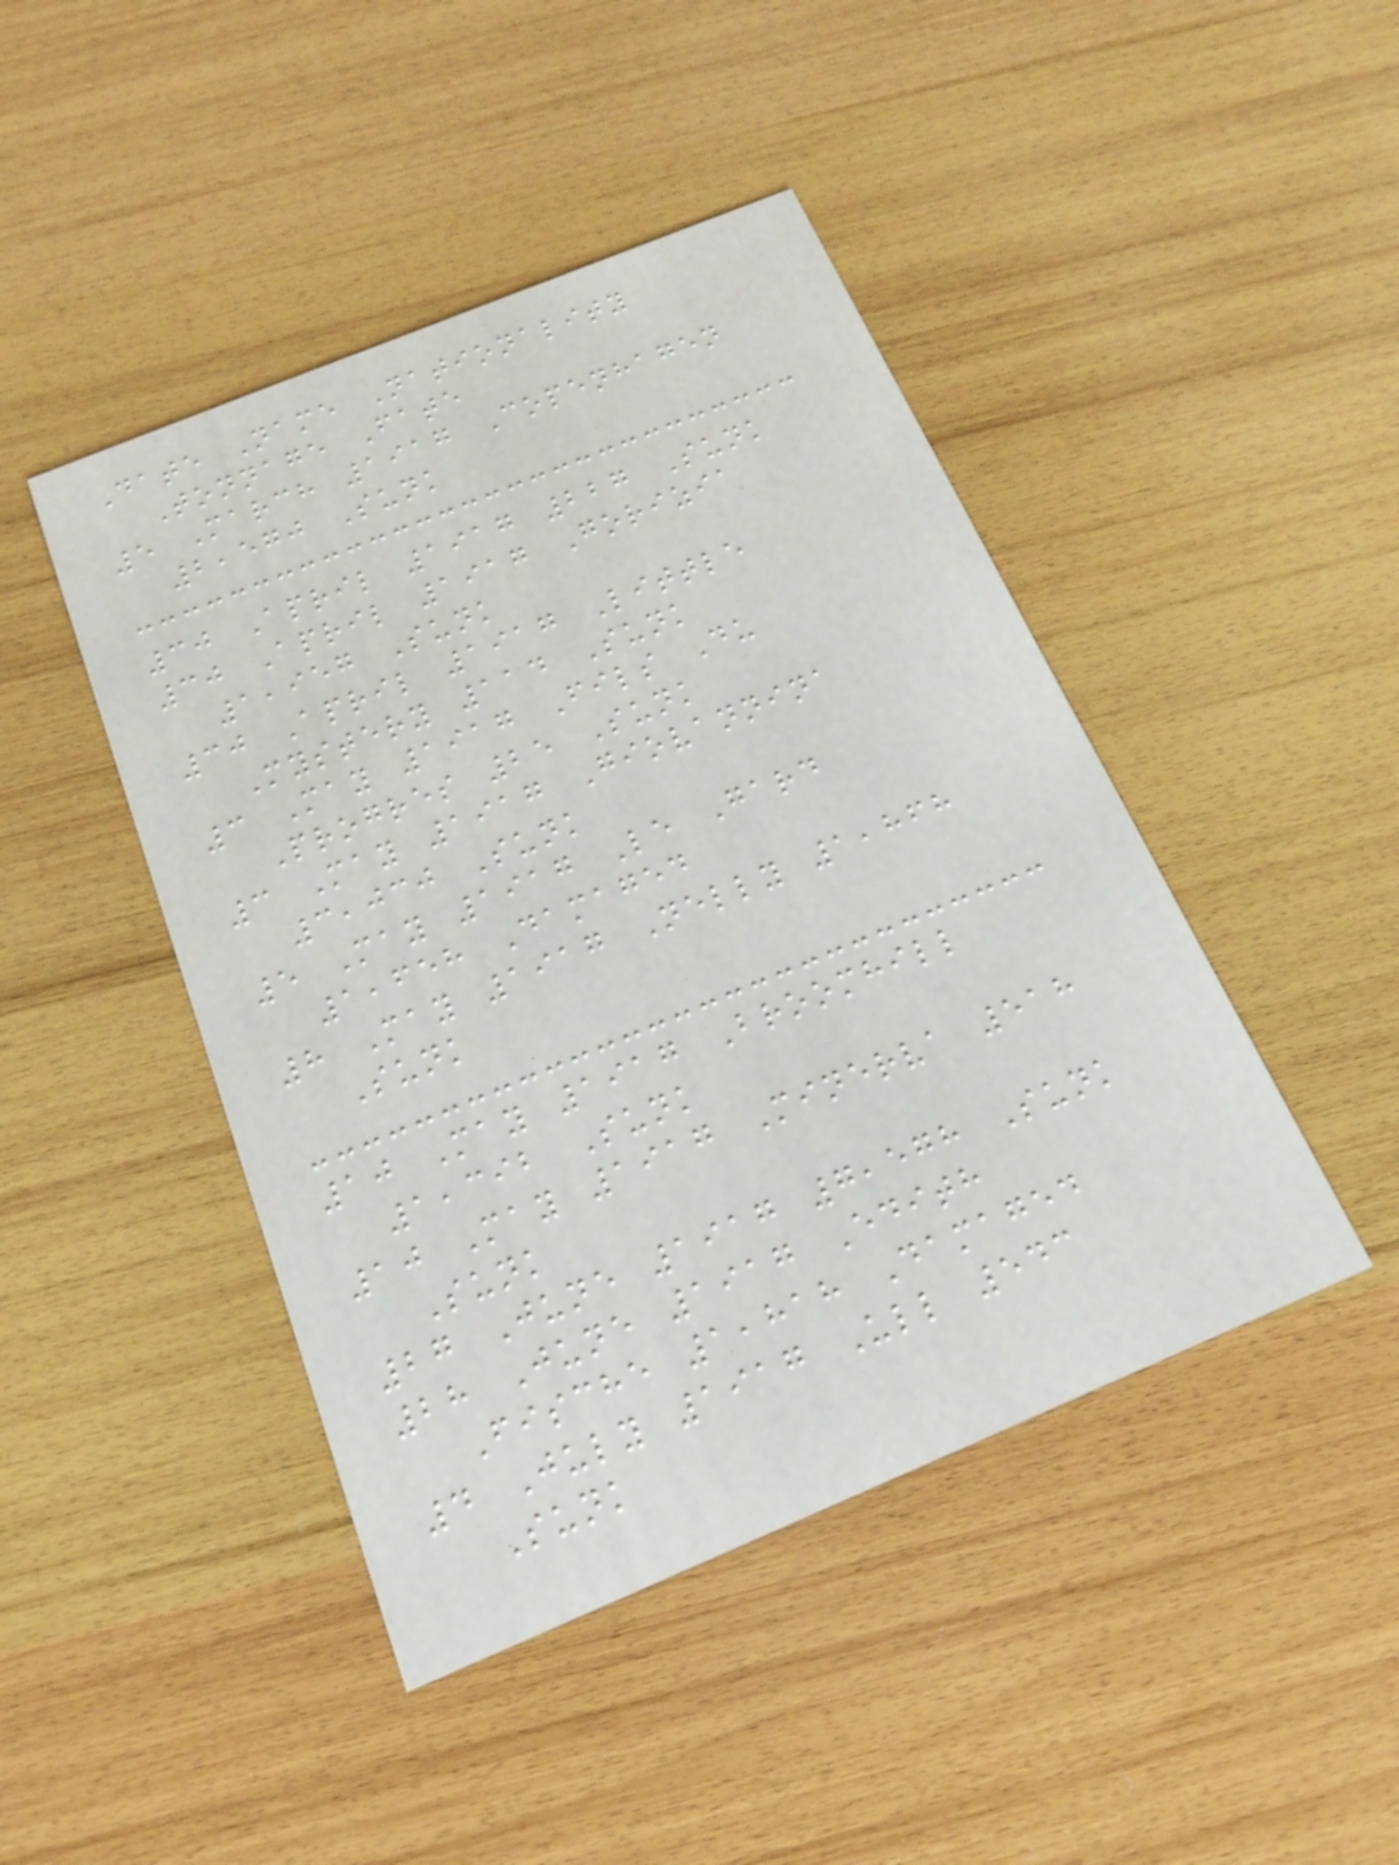Date Name Nationality
Tonnage Fate
5 March 1917 Copenhagen
2,570 Sunk
30 April 1917 227 Sunk
30 April 1917 Gorizia
1,957 Sunk
30 April 1917 Little
Mystery 114 Sunk
3 May 1917 Fils Du
Progres 25 Sunk
3 May 1917 Giovannina
3,030 Sunk
5 May 1917 Le Gard
1,658 Damaged
8 May 1917 Nelly 1,868
Sunk
10 May 1917 Broomhill
1,392 Sunk
10 May 1917 Minerva 518
Sunk
27 June 1917 7,578 Sunk
28 June 1917 Edith
Fische 1,818 Damaged
4 July 1917 Ull 543
Sunk
